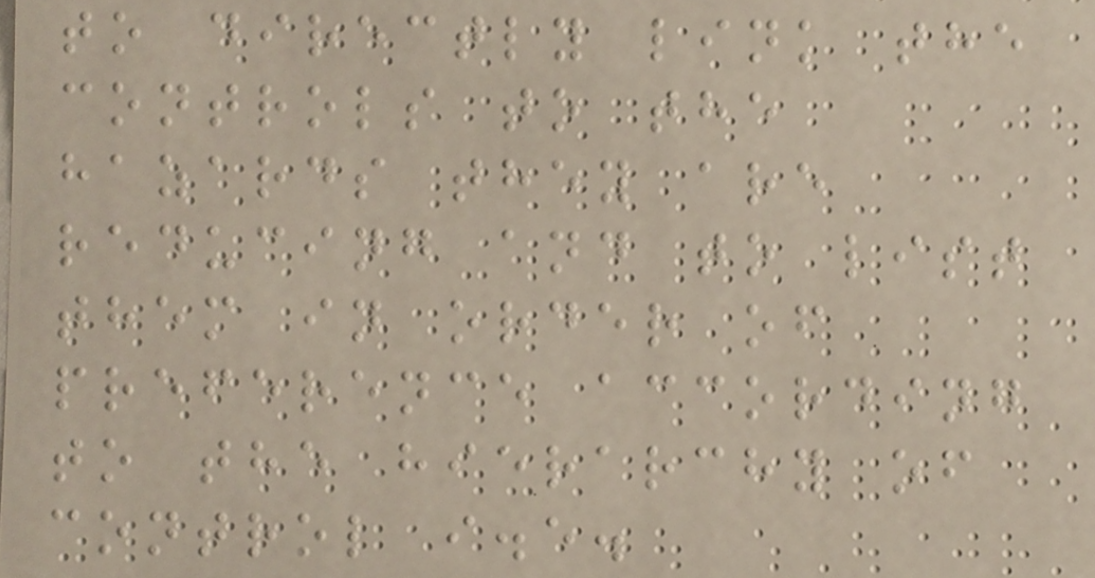to directly link the
controls to the
hazards they are
reducing and to list
them in order of
preference according
to the hierarchy of
control i.e.
